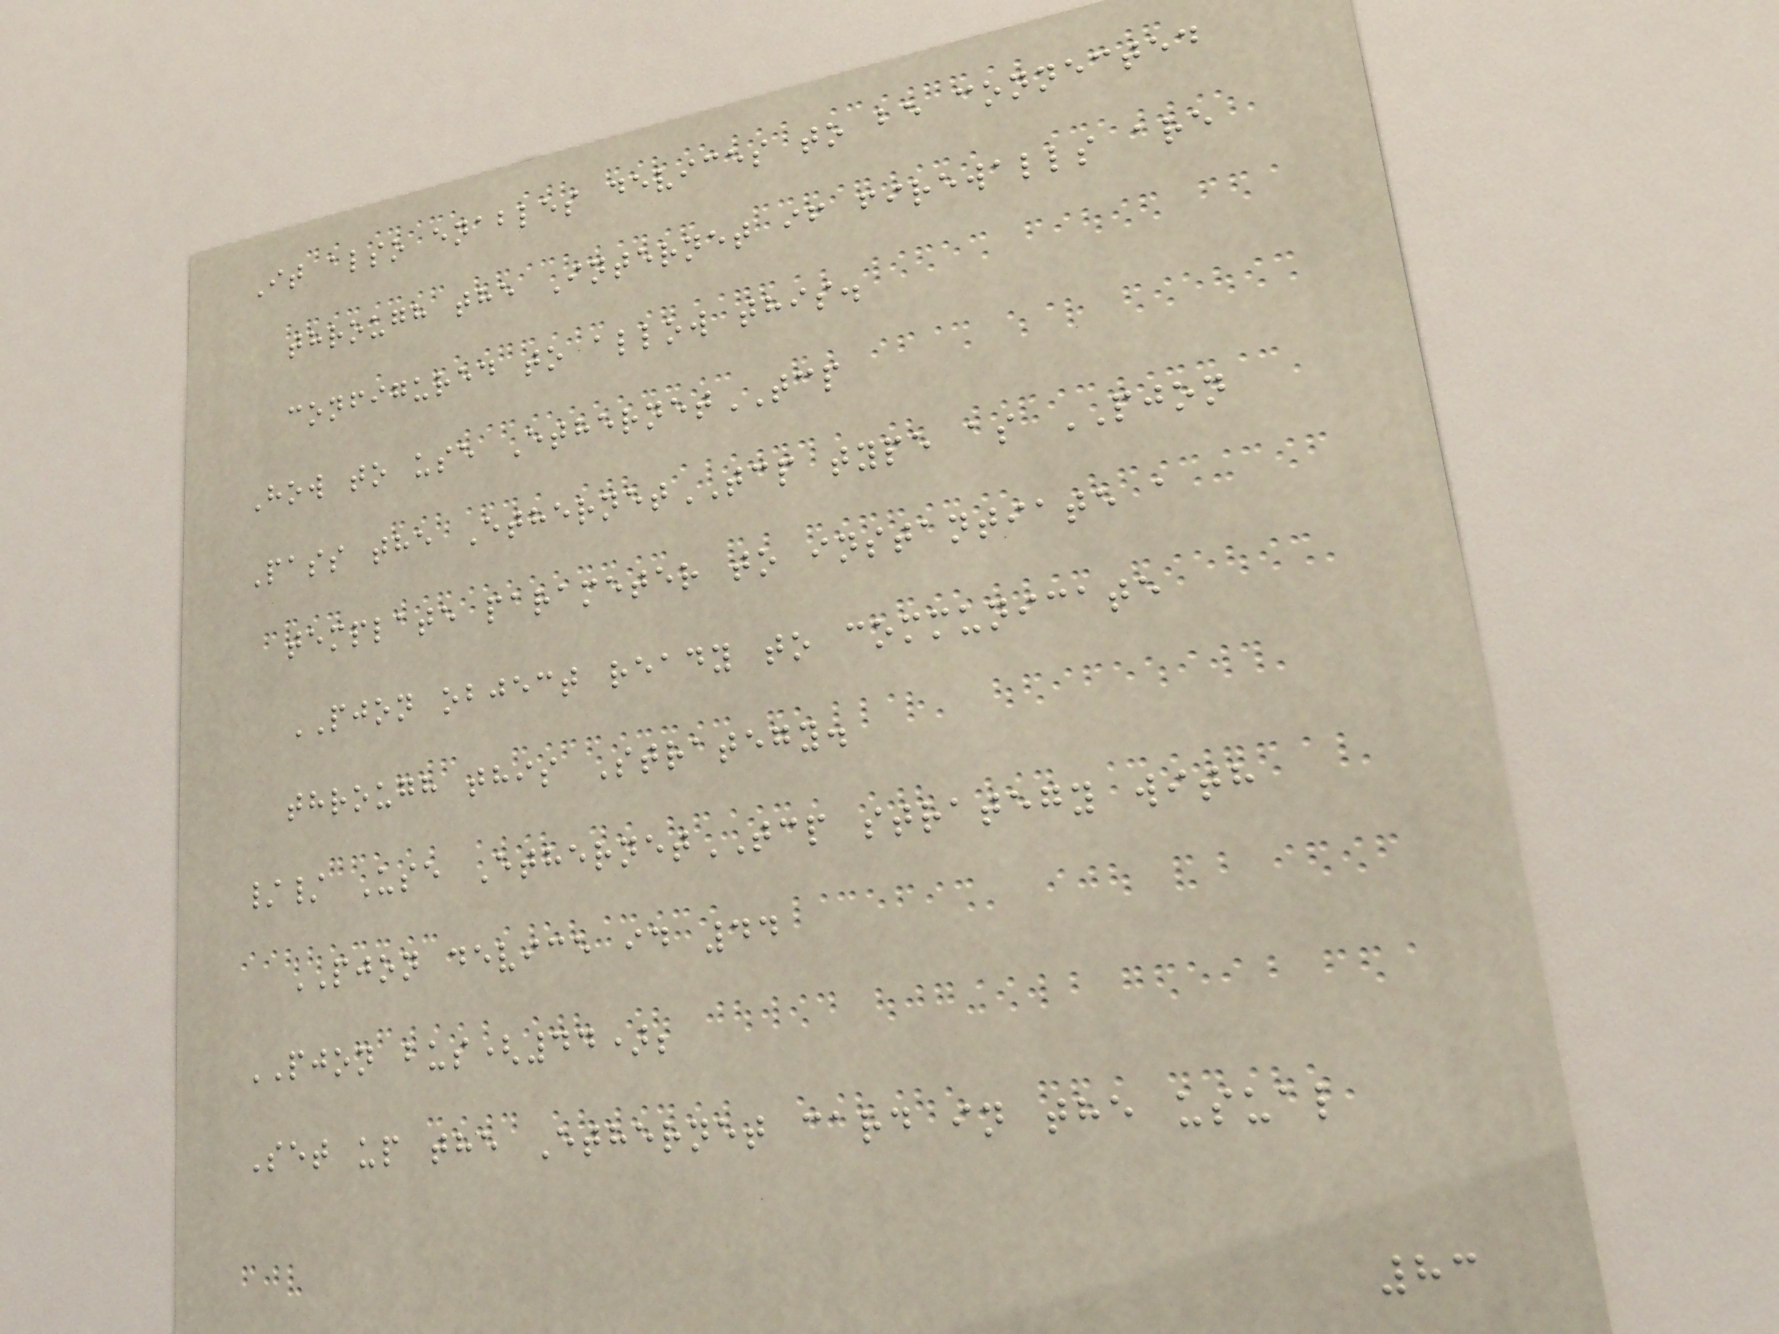It also enables devices to be connected
through the Internet if firewalls are
configured to allow this.
How to use EthernetTCP
Pass the EthernetTCP type as PJON
template parameter to instantiate a
PJON object ready to communicate
through this Strategy.
// Use EthernetTCP strategy with
PJON device id 44
PJON bus(44);
Set up the Ethernet card in the usual
83
